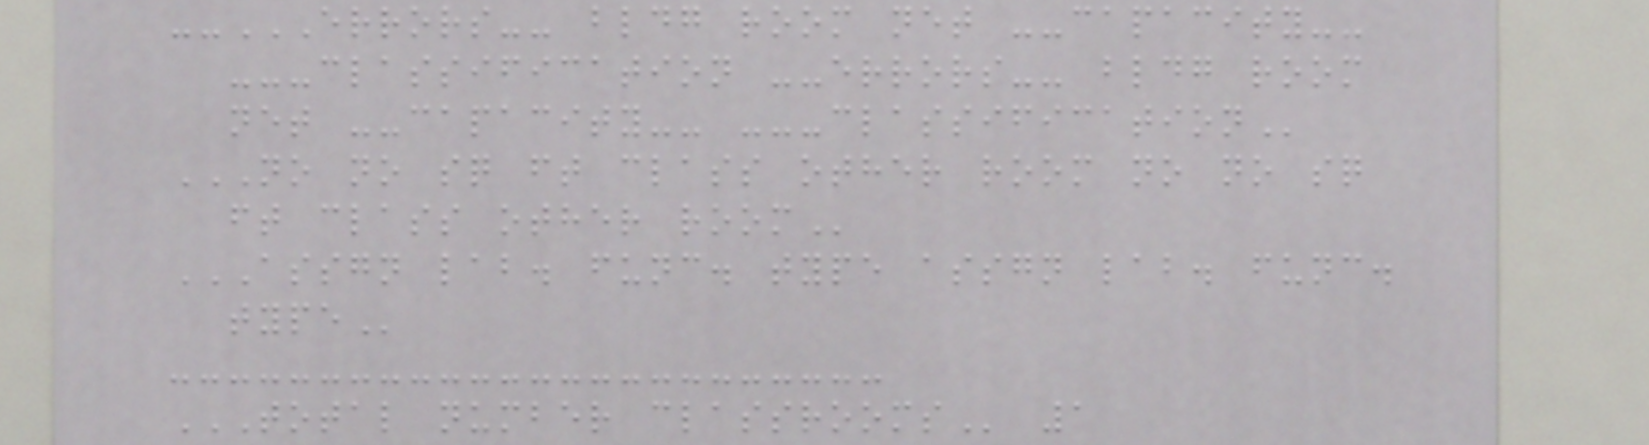--ERRORS-- BLDG ROOM NET --CAPACITY--
---CLASSIFICATION --ERRORS-- BLDG ROOM
NET --CAPACITY-- ---CLASSIFICATION
NO NO SQ FT CLASS OTHER ROOM NO NO SQ
FT CLASS OTHER ROOM
ASSGN LAB. FUNC. TYPE ASSGN LAB. FUNC.
TYPE
TOTAL NUMBER CLASSROOMS 1
